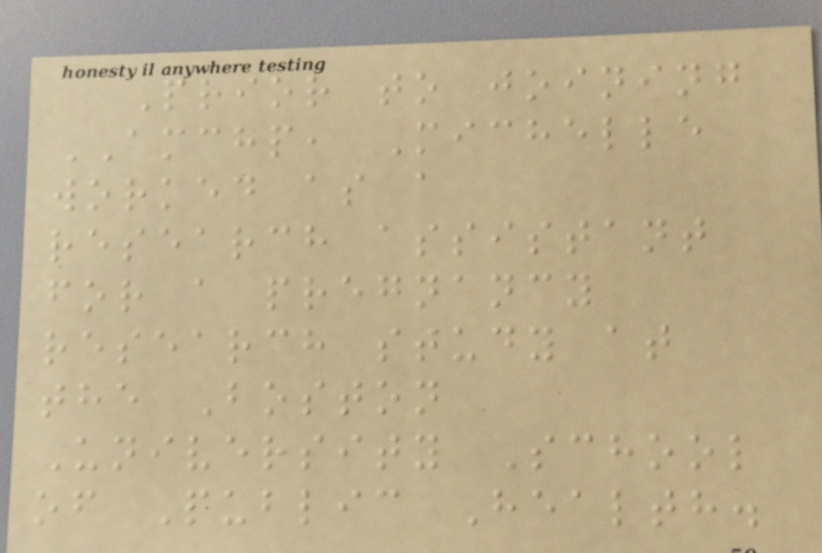Prior to joining
AMCHP, Michelle
worked as a
research assistant
for a pregnancy
research study at
the Boston
University School
of Public Health.
